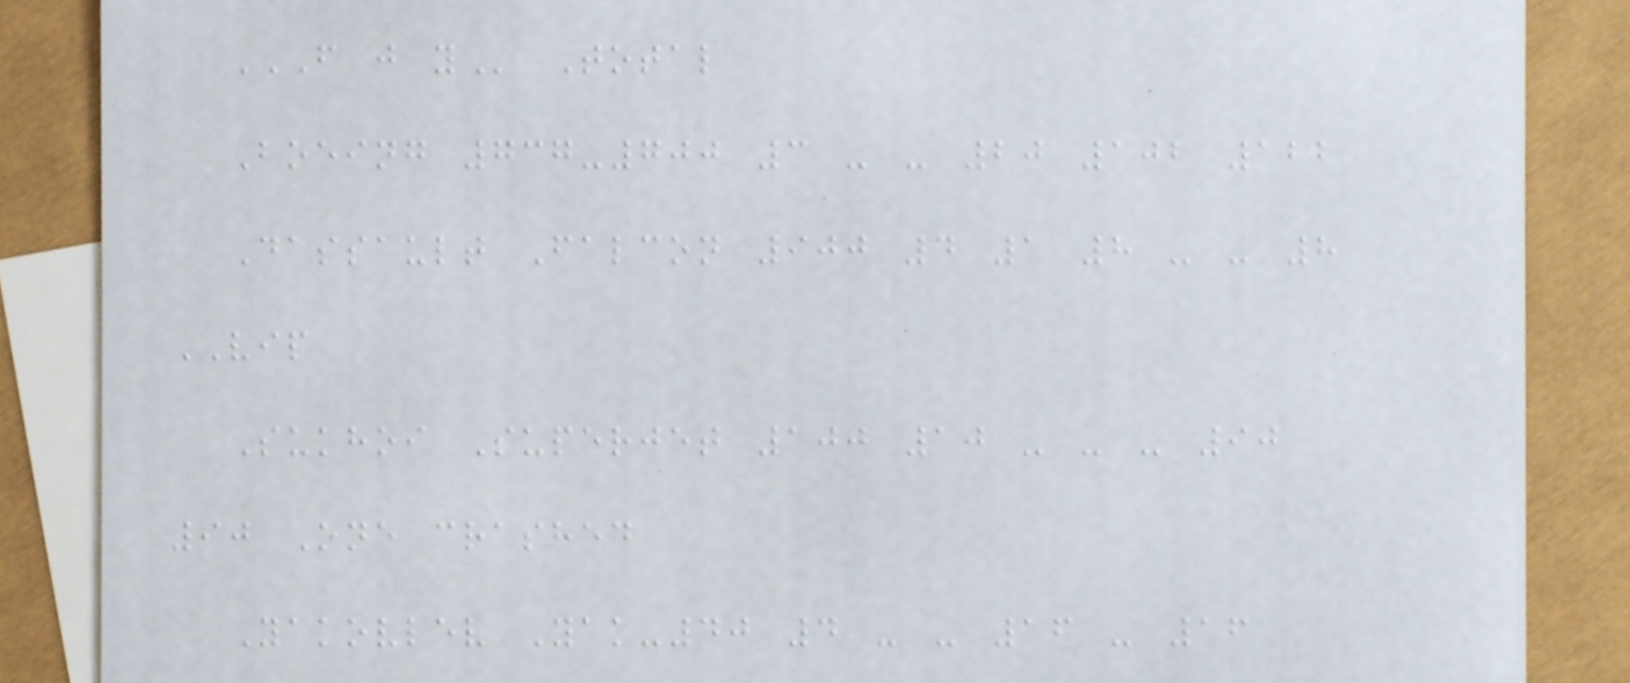F J Y Total
Boeing 737-700 3 - - 20 102 122
Dassault Falcon 900 4 1 8 - - 8
VIP
Sukhoi Superjet 100 10 - - - 90
90 One crashed
Yakovlev Yak-40 4 - - 16 - 16
